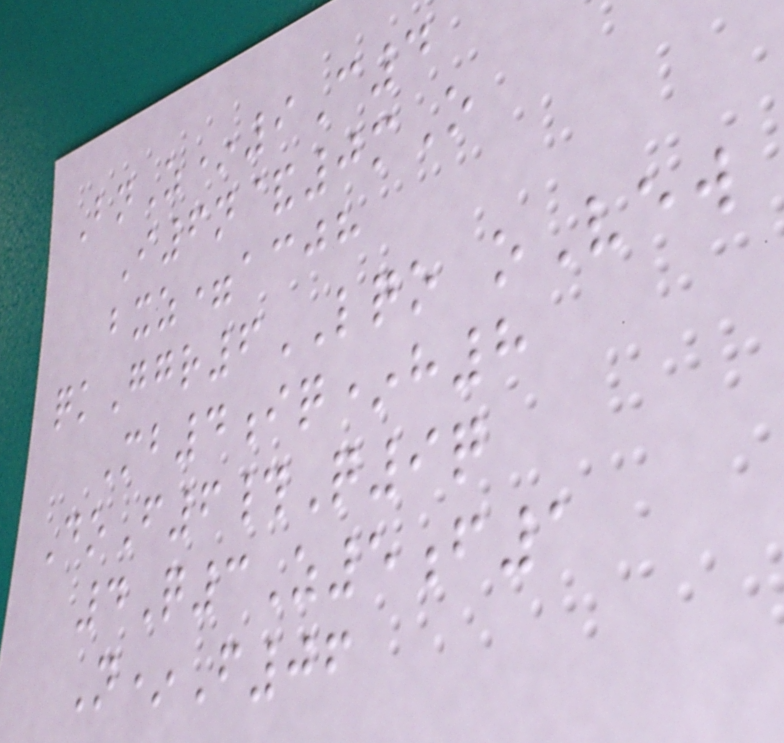BnZ*9C4
I6n&0mO
bxz=acjh
qkGgr6LQO oVew
Mb4iq*h8
DoF6#Q9q
4Q3Z5f1
N*F06
